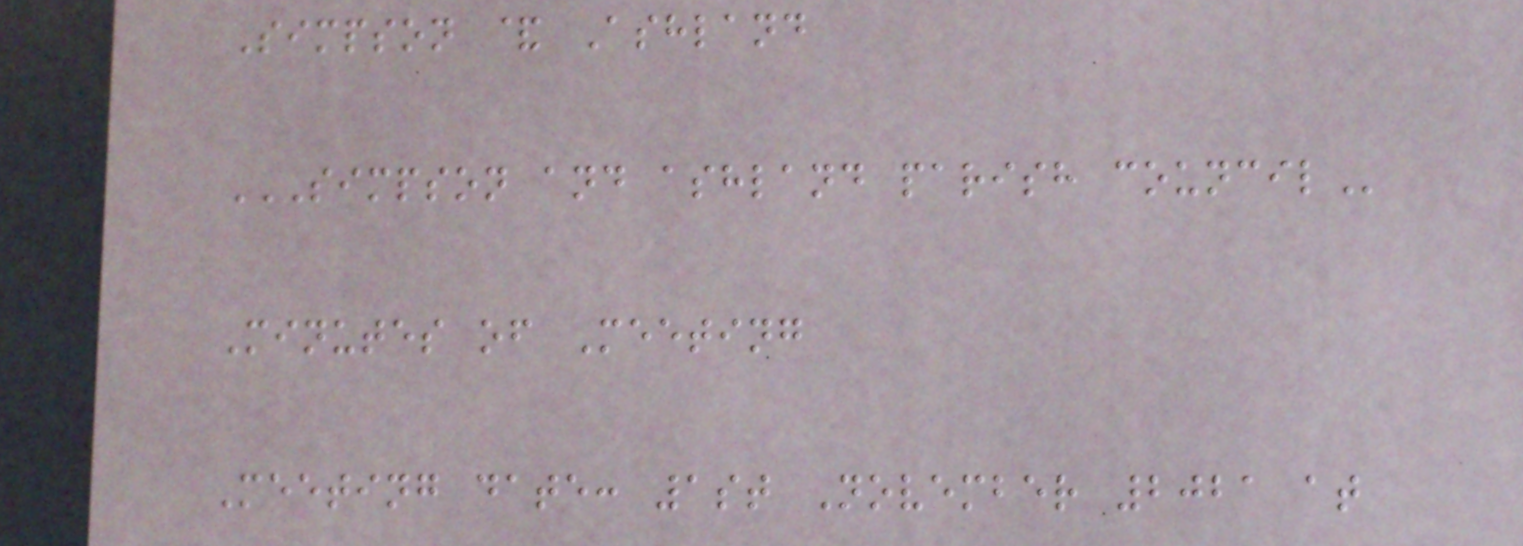Simpson & Ashland
SIMPSON AND ASHLAND PARISH COUNCIL
Minutes of Meeting
Meeting date: 1st November 2021 at
